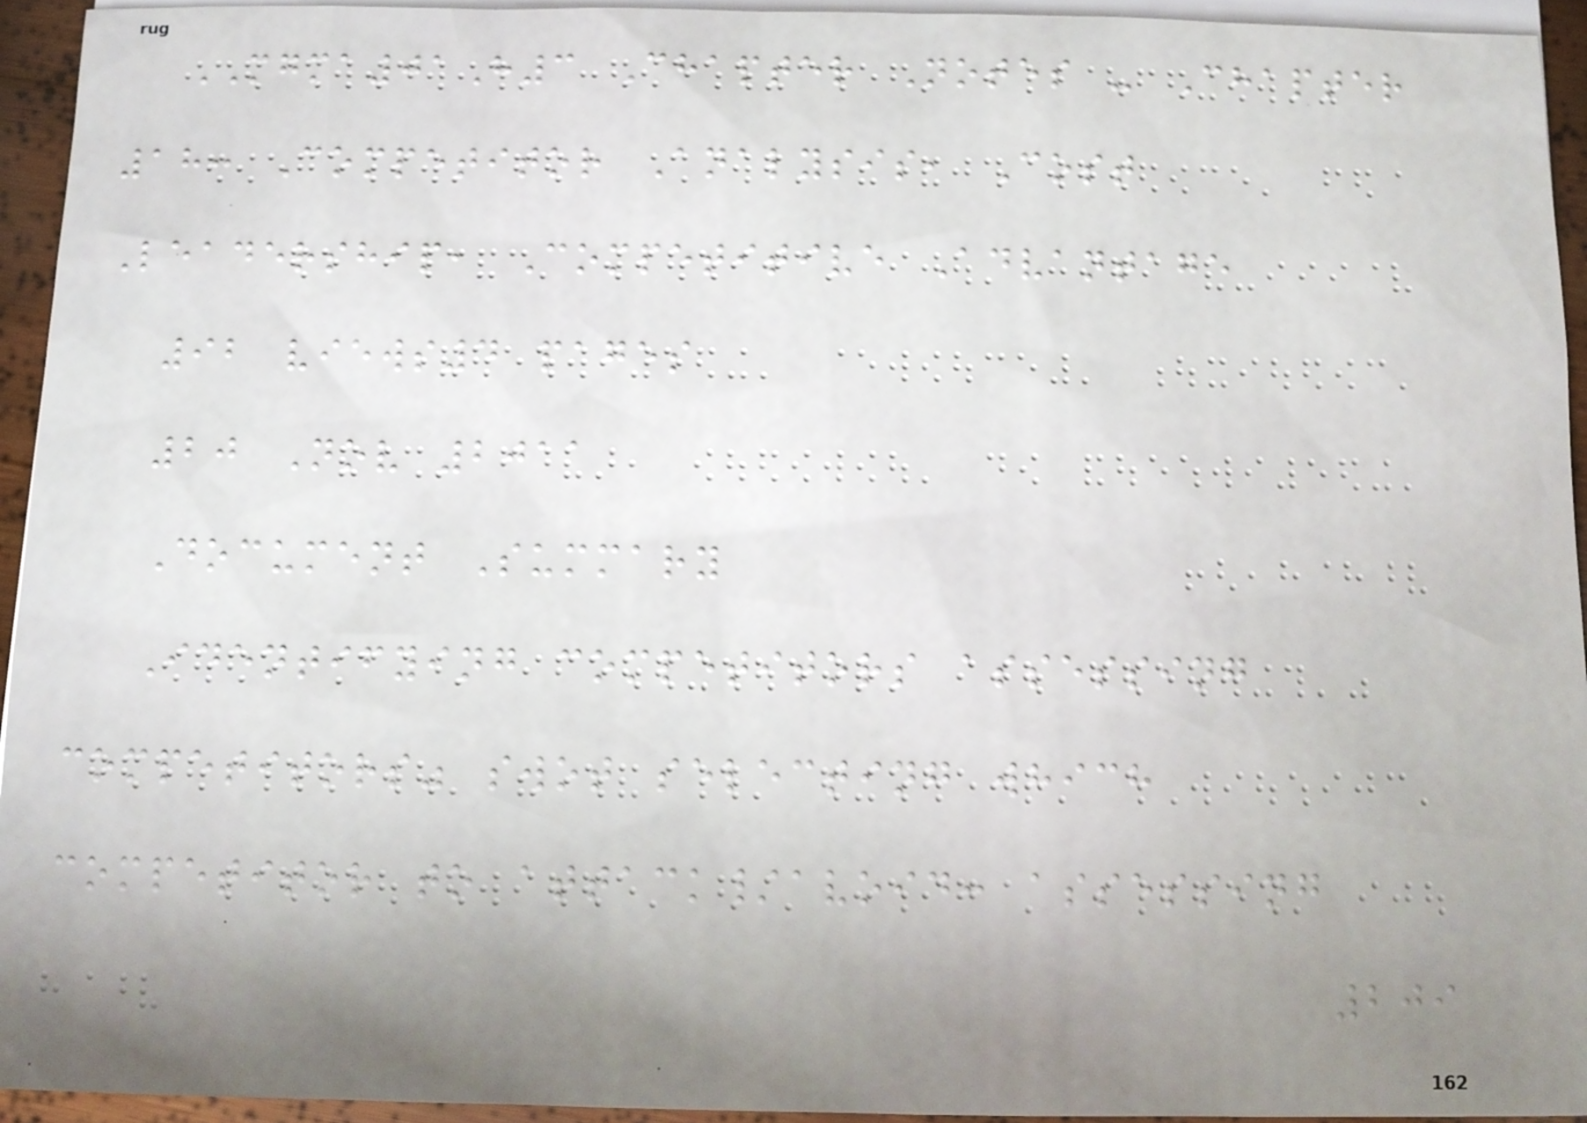MGMA01H3 Chapter Notes - Chapter
18: Competitor Analysis, Cost
Leadership, Competitive Advantage
92 views4 pages
20 Nov 2011
Document Summary
Identifying competitors assessing
competitors" swot selecting which
competitor to attack/avoid: assessing
209
